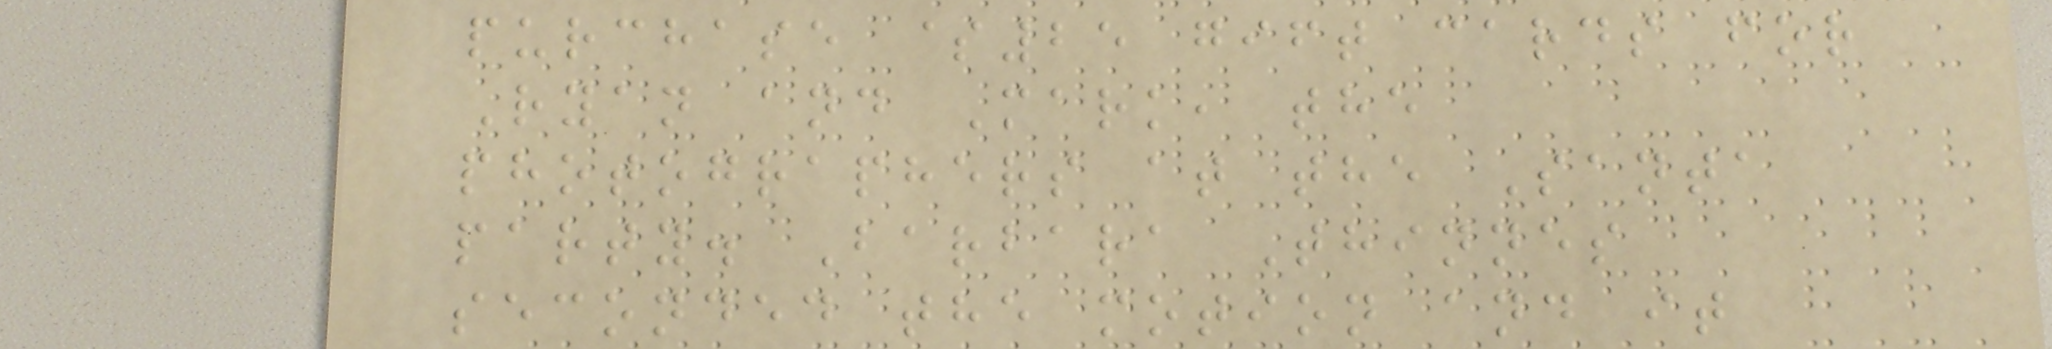purchase $25 gift cards for
Ryan and Mark, the
photographers at the Santa
party. Barbara Thinnes
seconded the motion and it
